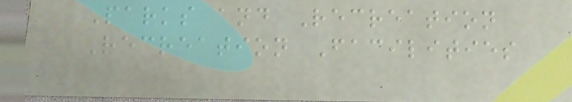Parks and Recreation
Recreation Facilities
